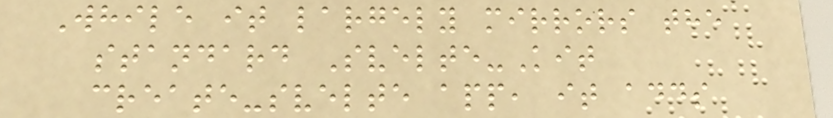While it largely mirrors the
standard Svelte-Kit
create-svelte app, it adds
